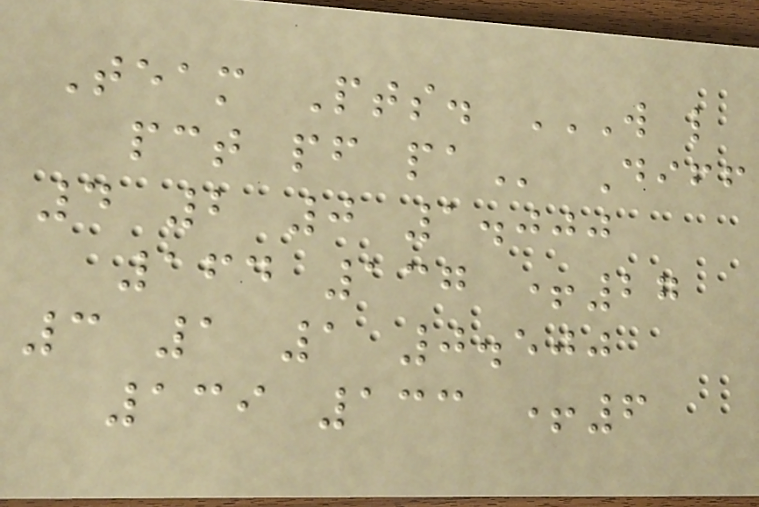Team Pts. W L
PCT PF PA Diff
4 2 0 1.000
164 137 +27
3 1 1 0.500
139 133 +6
